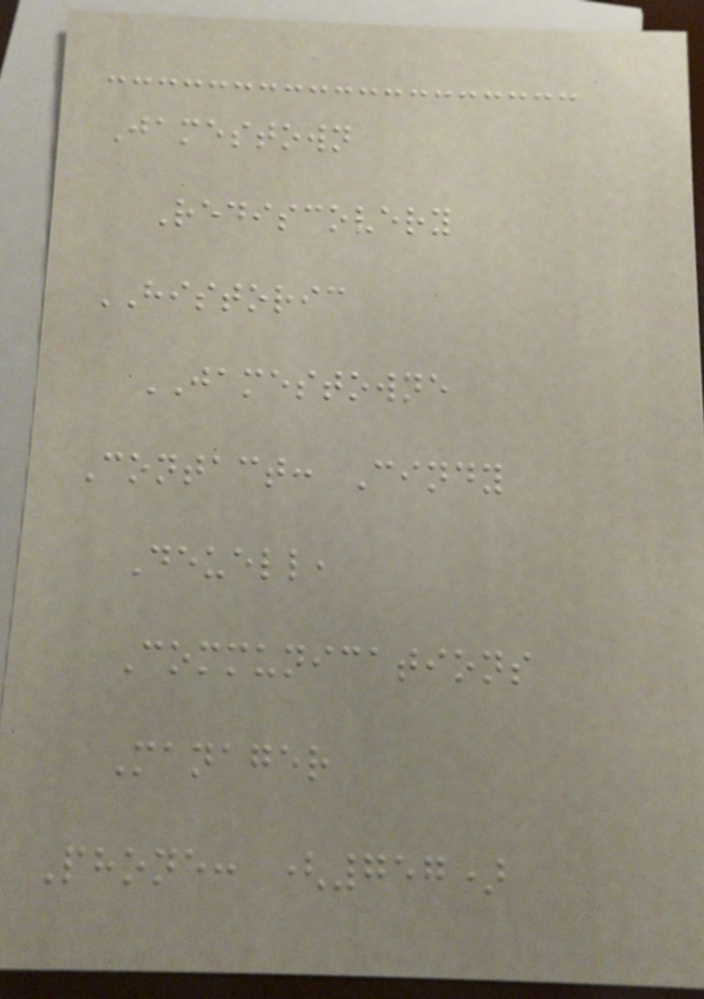Jamestown
Rediscovery
HISTORIC
JAMESTOWNE
Contact: Cindy
Deuell,
Communications
Manager
Phone: (757)
